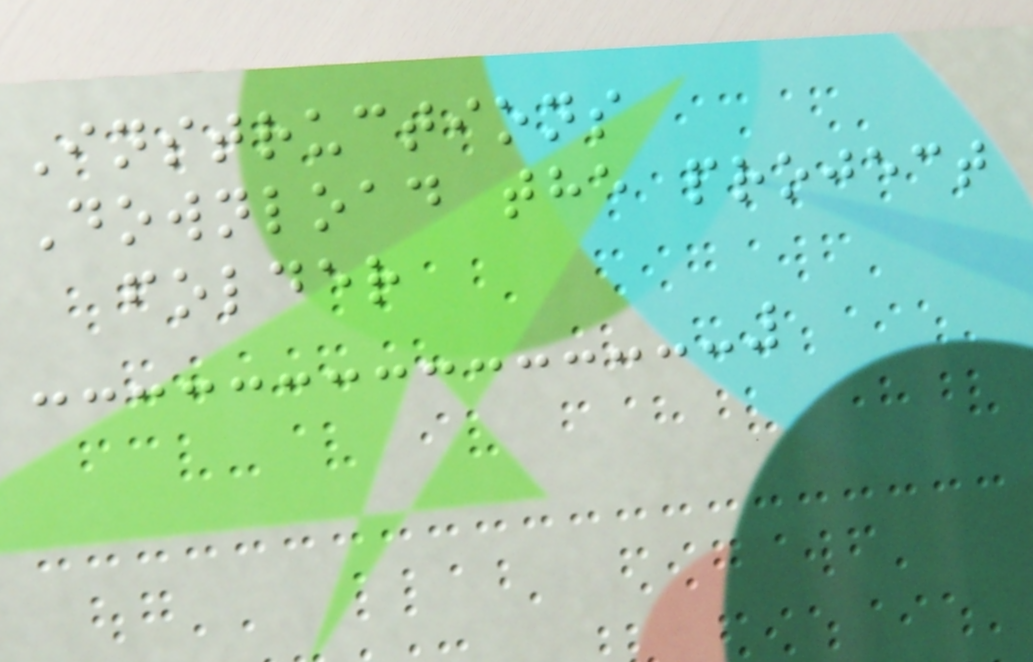Instructions
Download the project
folder
